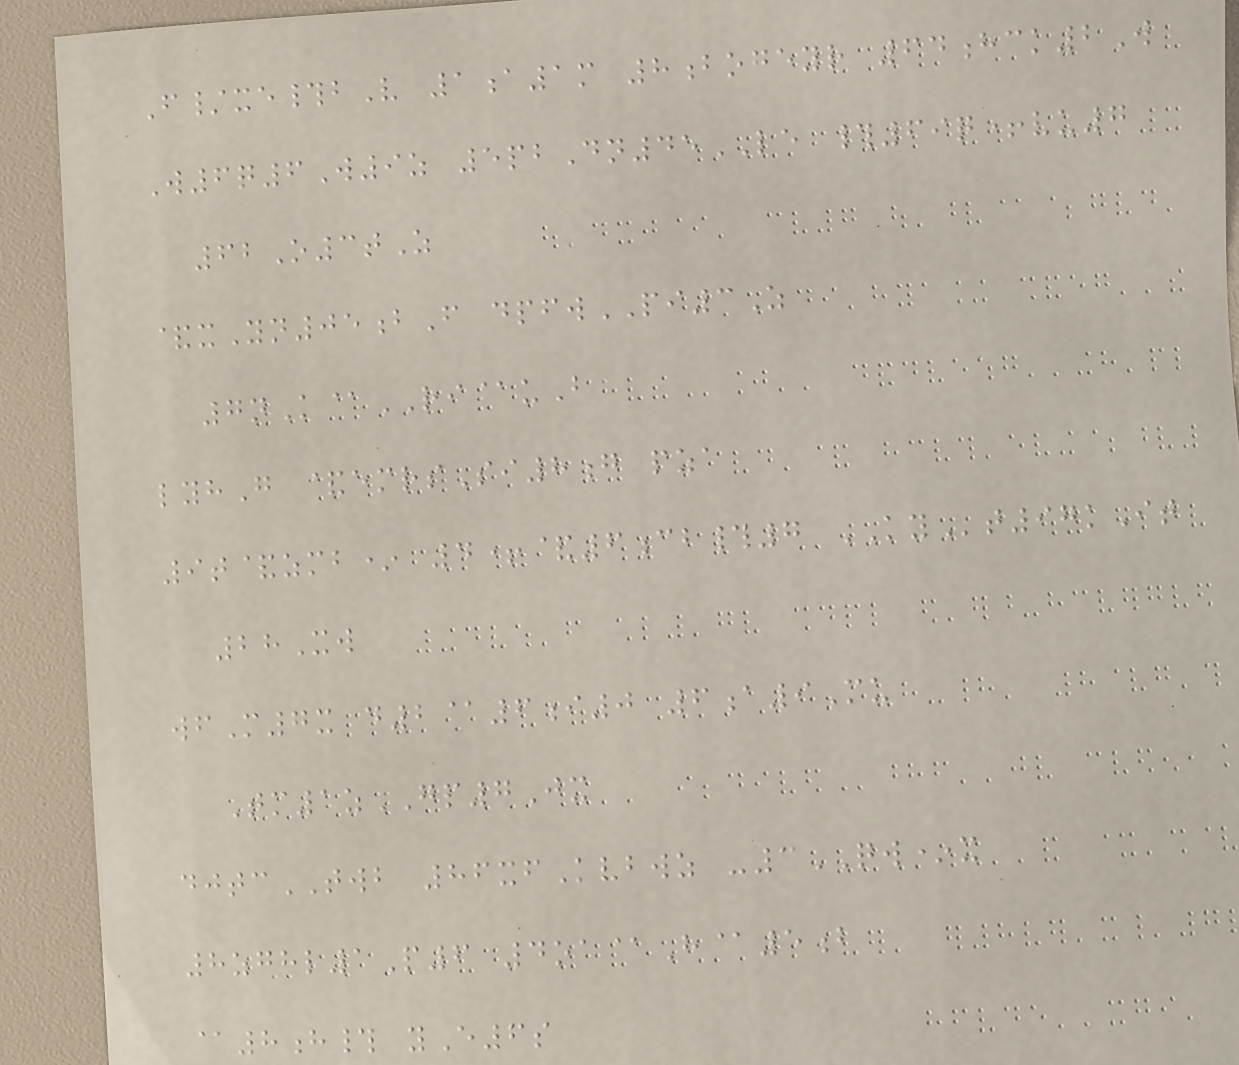F/xe#bV 1a1m 8bogeyr 64hck2W
W6q6W9z 5pbDn45LE #69q+vu7
62O3tZ
&xYn05bF dpfwPI3Z
7nK@RI@uB
lyhG &emrsSi8g pza
9t&zmb* 4+&6cb#7 KYt97kIt
28Xw
wfM7x d2@6i0 6a9Mu
Tm1zGP7Jx
djtcTWB 86xfKvbwz -3QW*x
8zghl1P6 4oa@H@5b
@8h# yE6s
